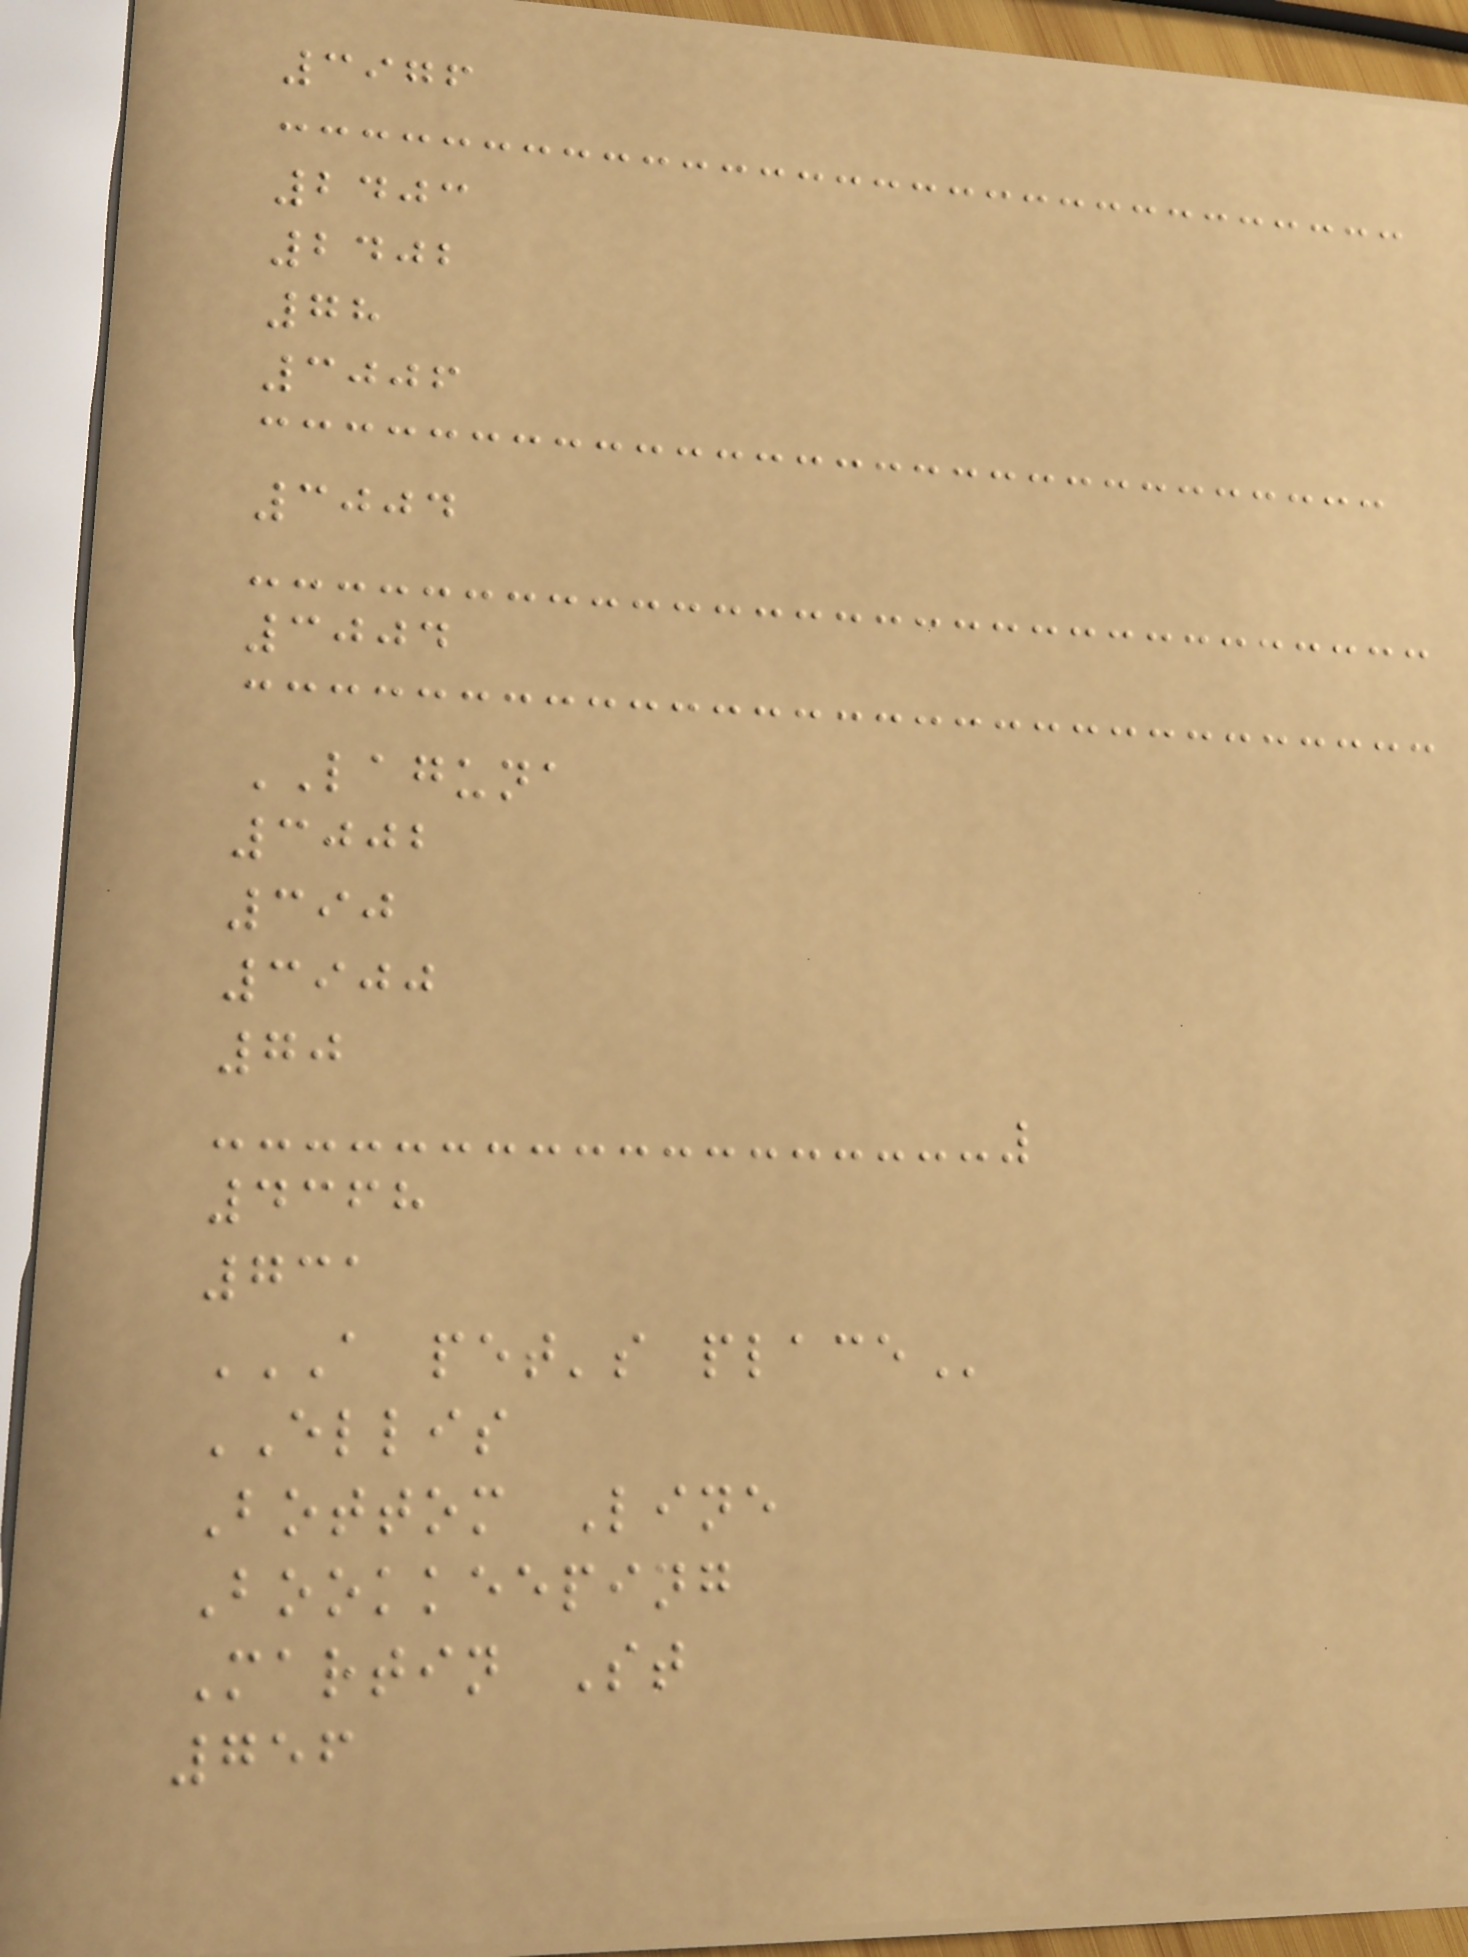3976
2403
2402
78
3006
3004
3004
LAGUNA
3002
390
3900
70
4368
731
A PET'S PLACE
ELLIS
Bottom Line
Bookkeeping
Martin St
756
